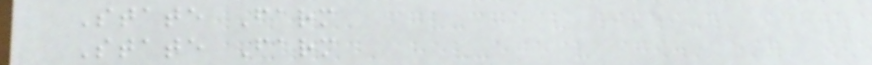State Farm
State Farm
